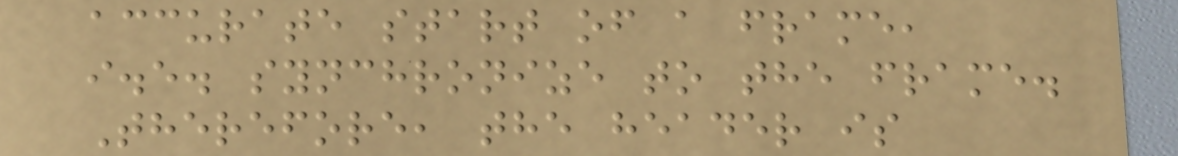accurate start of a frame,
i.e. synchronize to the frame.
Therefore, the header is
